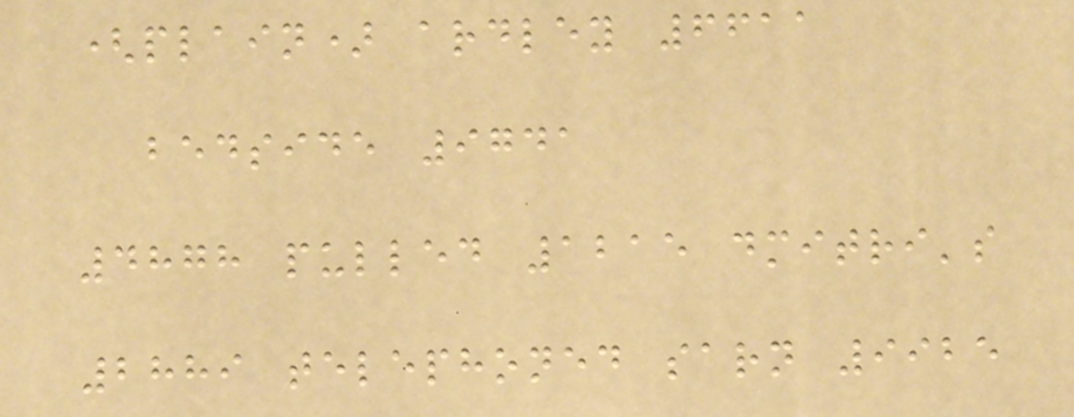(plain) ardley 6611
bedside 9741
4878 pulled 1215 dmitri's
2889 telephoned sarn 9925
